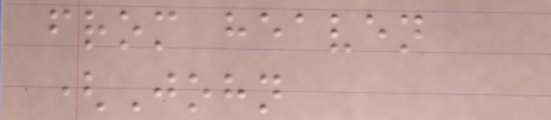from heaven
(John
